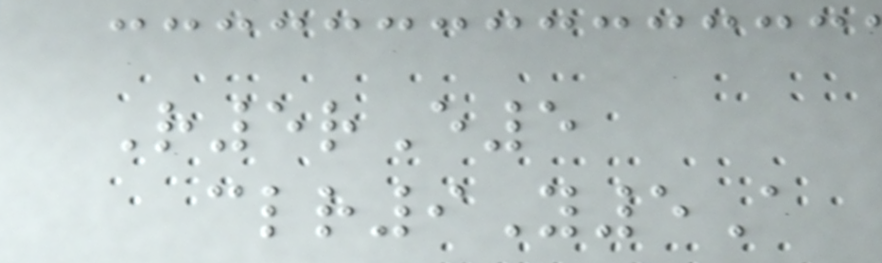R5rE5
clr9Y5A
